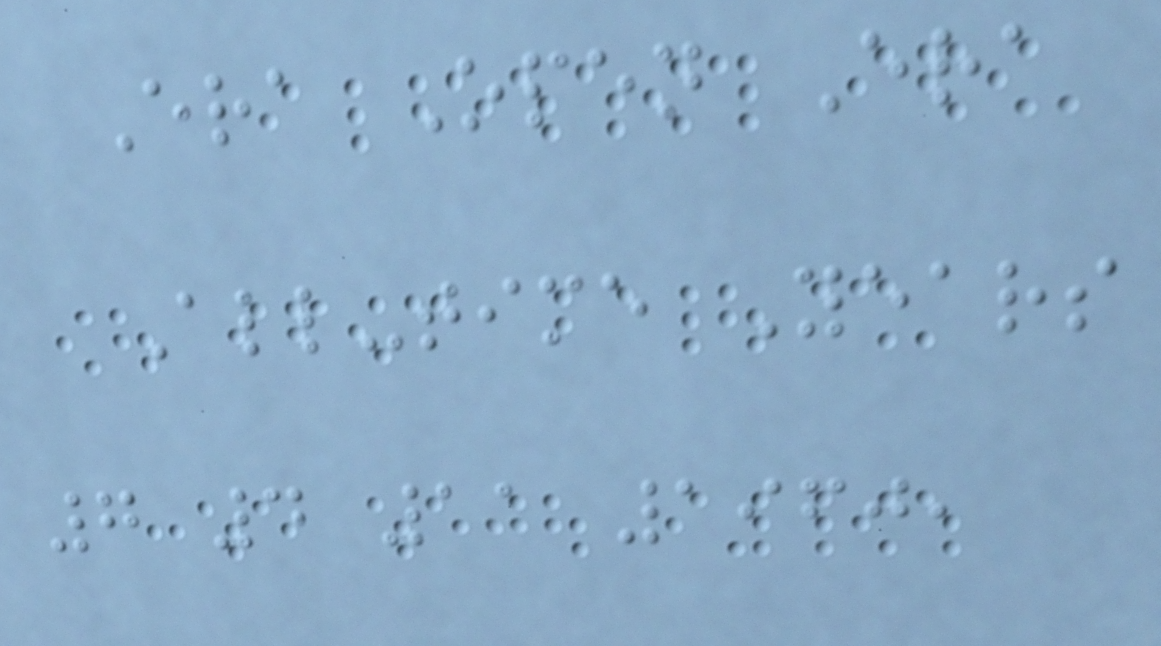Era Open Era
All-time Years
7 4 11 1960,
